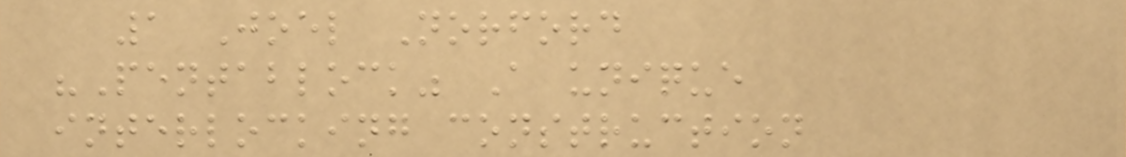1 Joel Norford
"Pentablock" A unique
interlocking construction
